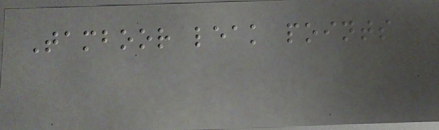Tamboor leak points
